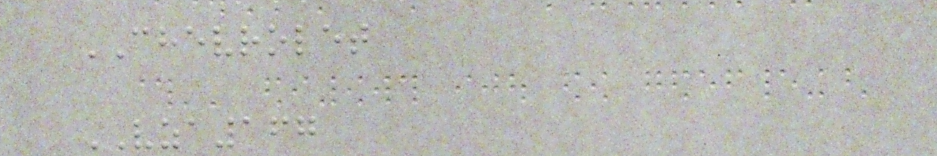CHEVROLET
VZA167
